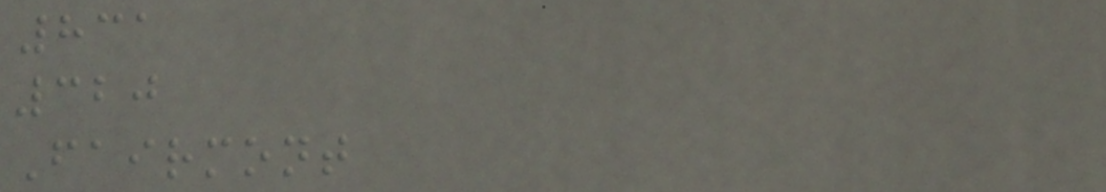831
320
Fairmont
